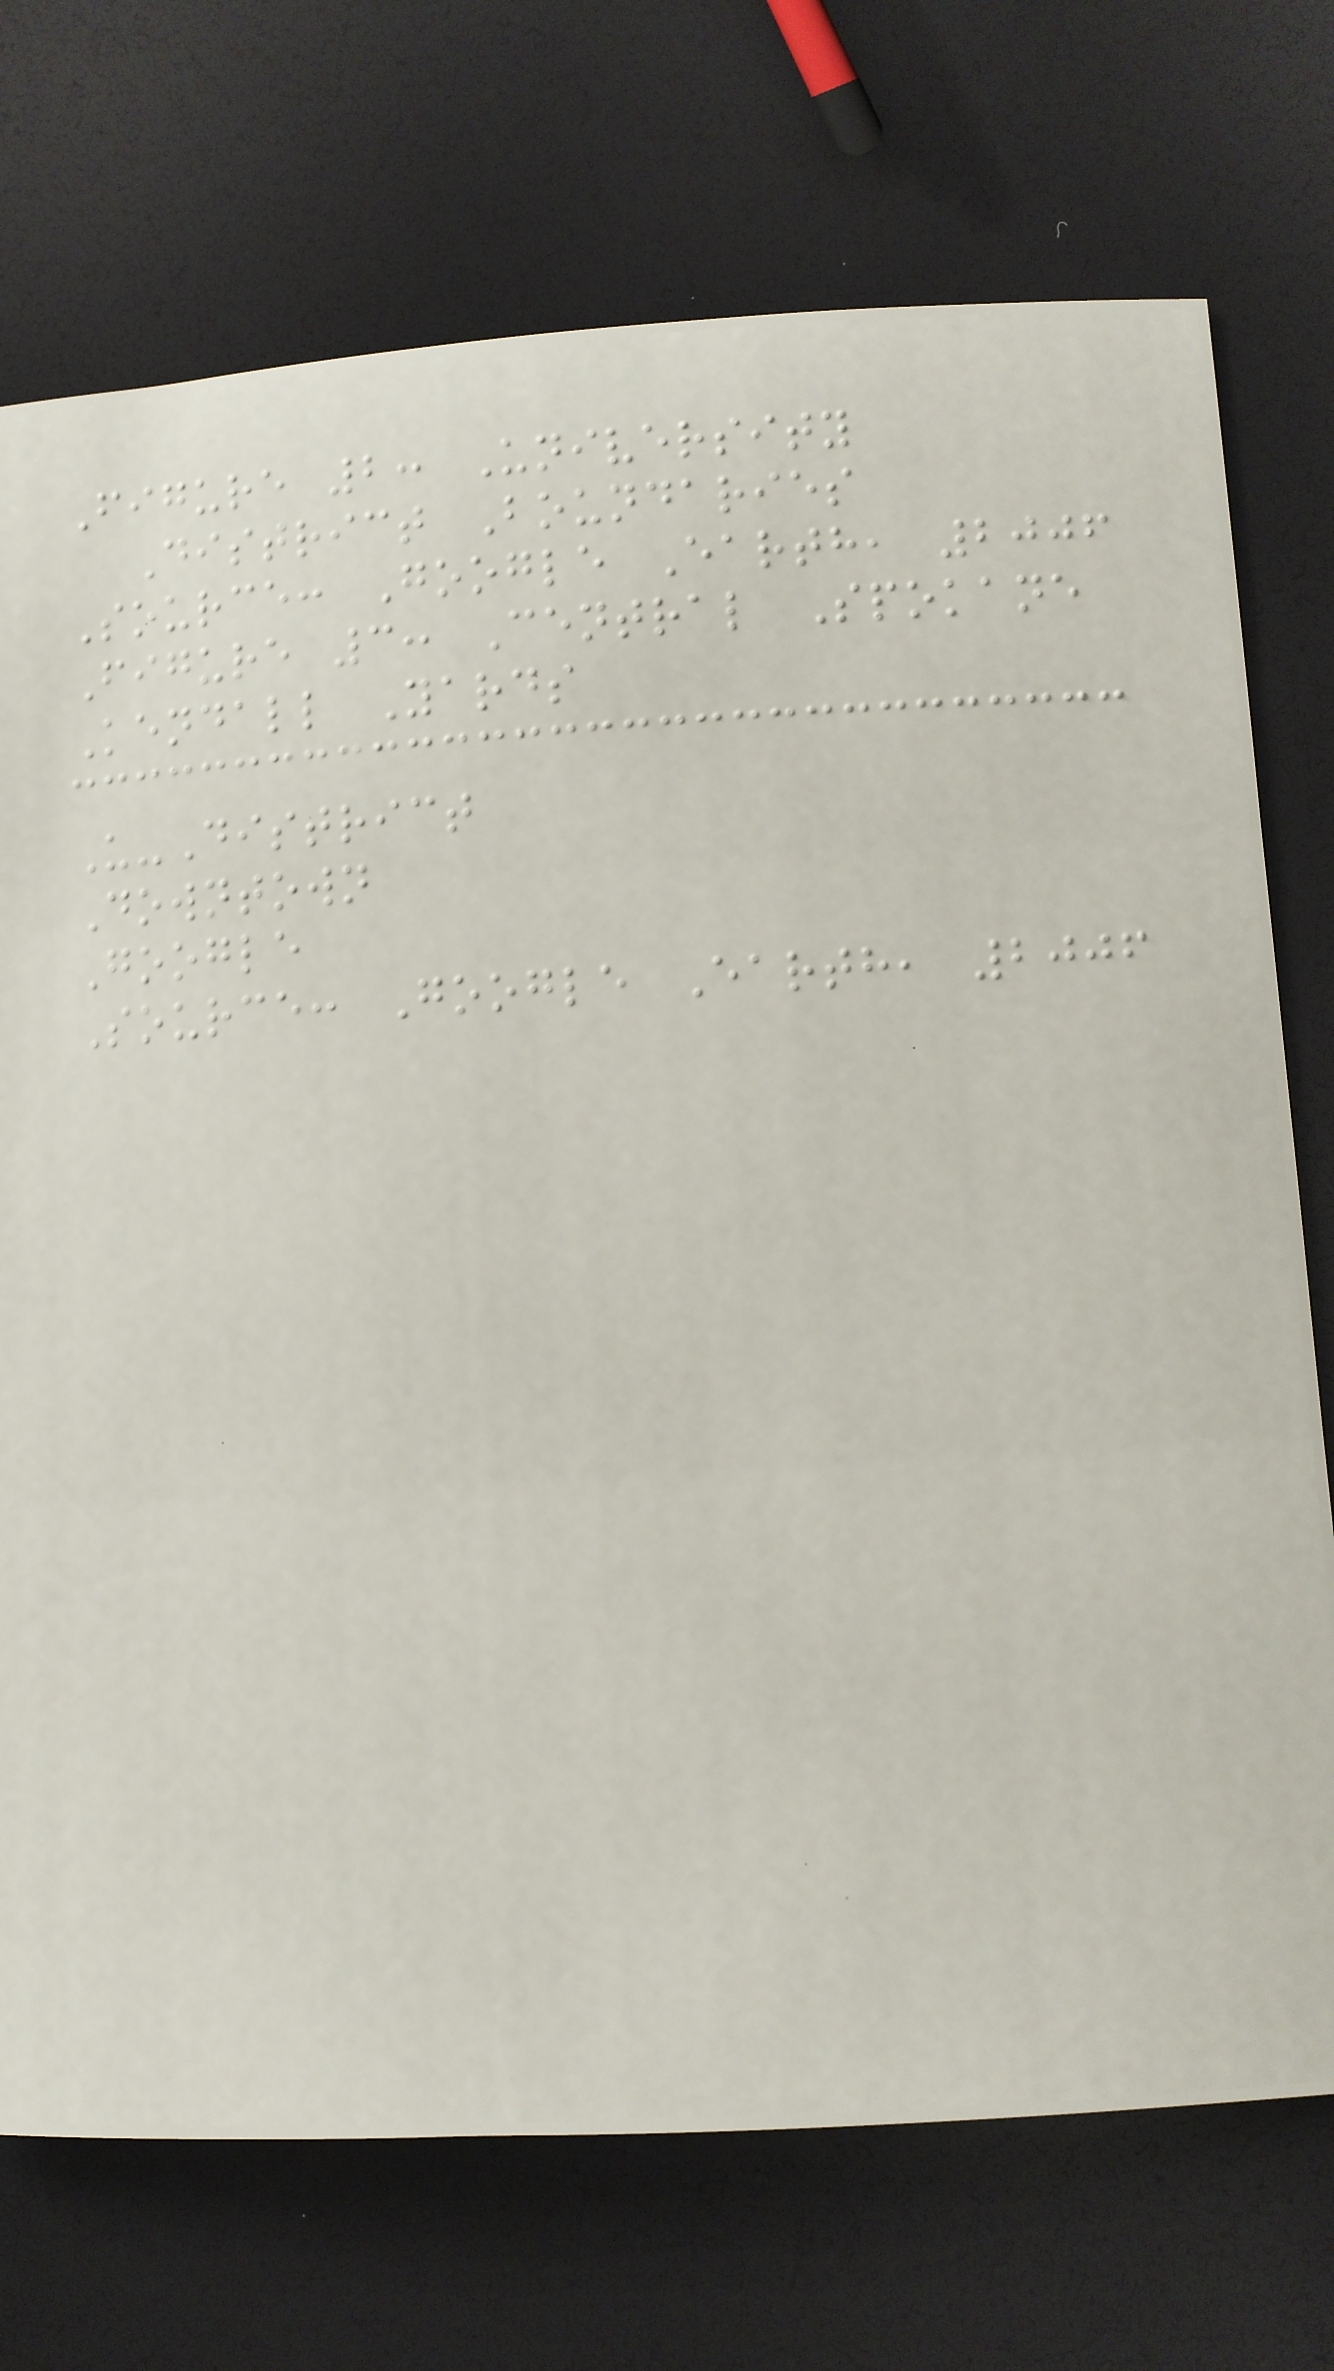Figure 2: University
District Boundaries
Source: Google Earth, 2006
Figure 3: Central Spokane
Kendall Yards
U-District
Downtown
Google
Source: Google Earth, 2006
